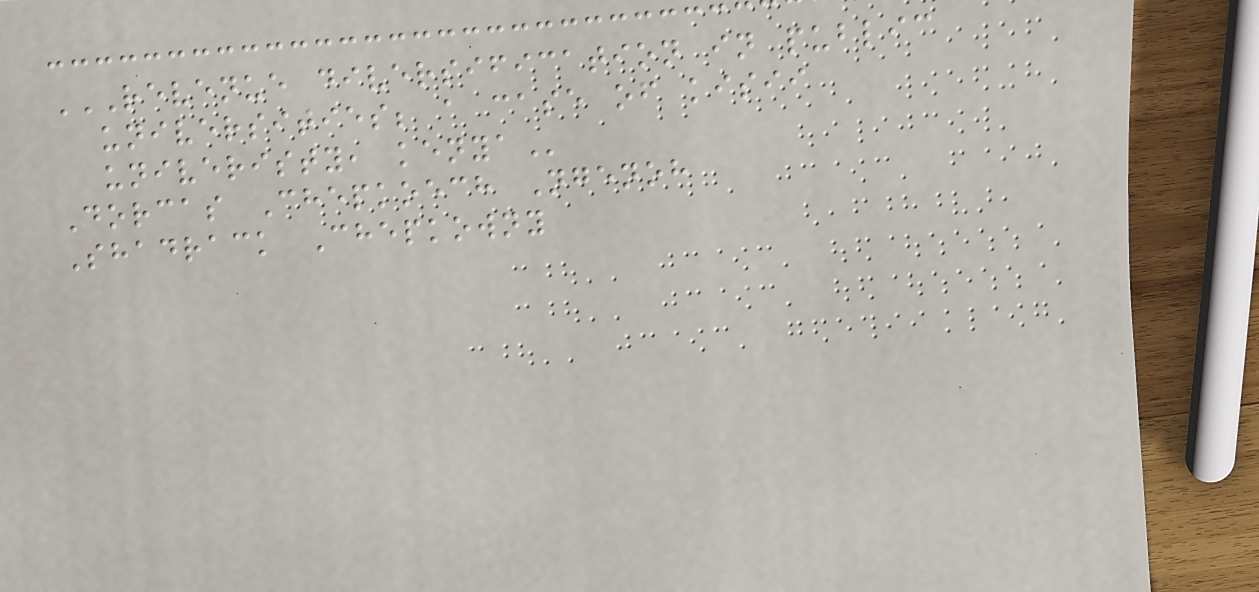REVENUE DIVERSIFICATION IN PUBLIC
UNIVERSITIES; A CASE OF KISII
UNIVERISTY, KENYA
Dorcas Chepkoech Ngenoh
Shadrack Chepkowny
